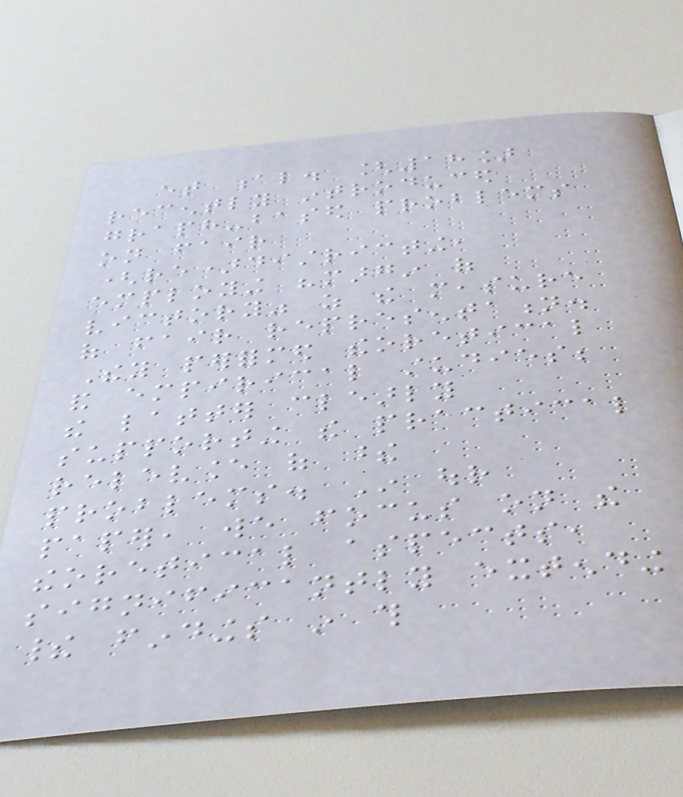et al. [18]
recently introduced
graph-based problems
on fair
(re)districting,
employing "margin of
victory" as the measure
of fair representation.
They performed theoretical
and empirical studies;
the latter clearly
supporting the practical
relevance of these
problems. In our
paper, we focus on the
theoretical aspects,
significantly extending
their findings in this
